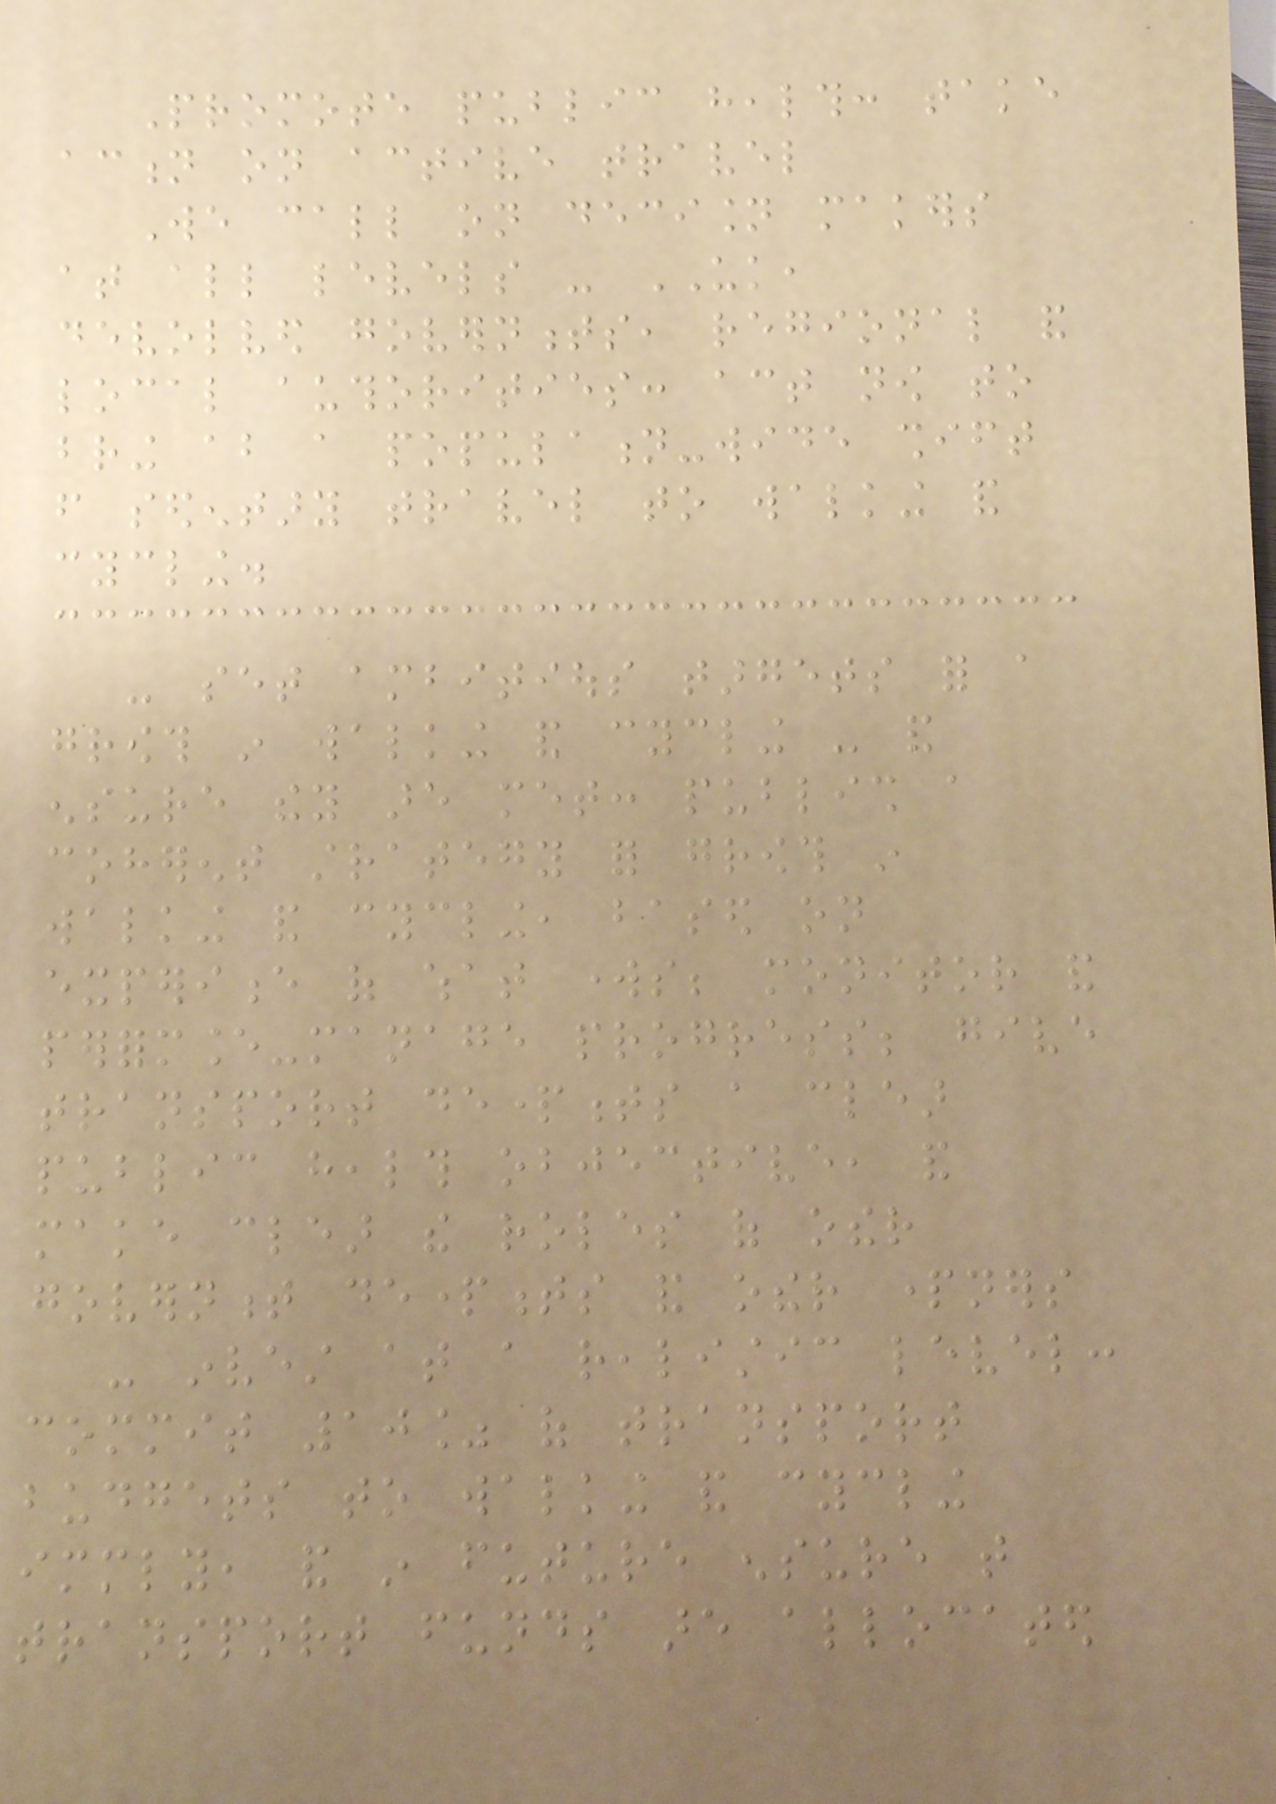Promote public health: take
action on active travel
We call on decision makers
at all levels - UK,
devolved governments, regional and
local authorities: act now to
bring about a population-wide shift
from sedentary travel to walking and
cycling.
- set ambitious targets for a
growth in walking and cycling - and
ensure they are met: publish a
coherent strategy for growth in
walking and cycling, based on
experience of what works; monitor and
performance-manage progress; give
transport departments a clear
public health objective, and
make clear the roles of other
government departments and other partners
- invest at a realistic level:
commit 10% of transport
budgets to walking and cycling
immediately, and in future ensure that
transport funds are allocated
